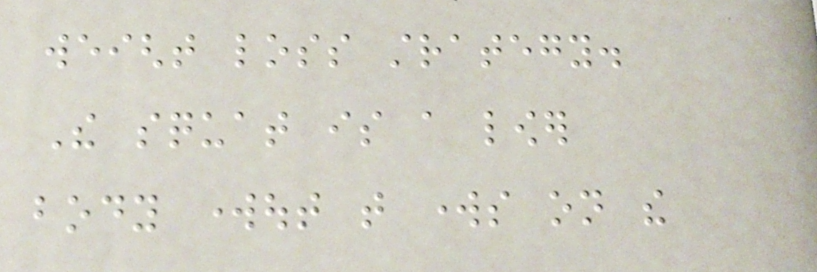weight loss strategy.
The squat is a lower
body workout that works on the
